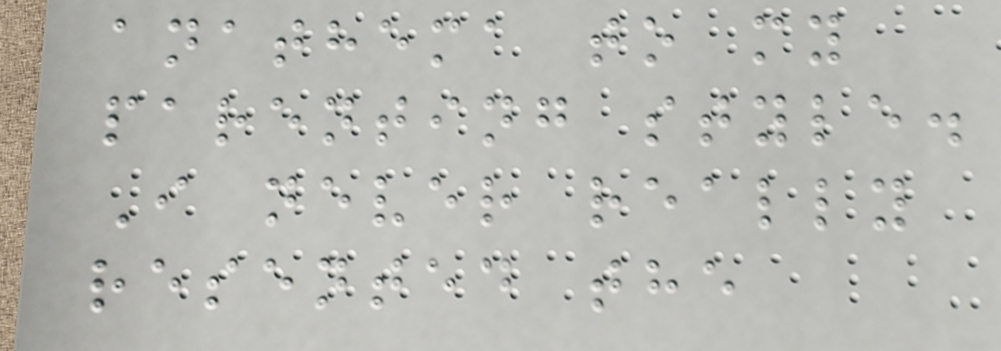anathema to my
parenting style.
I never really
resented the
